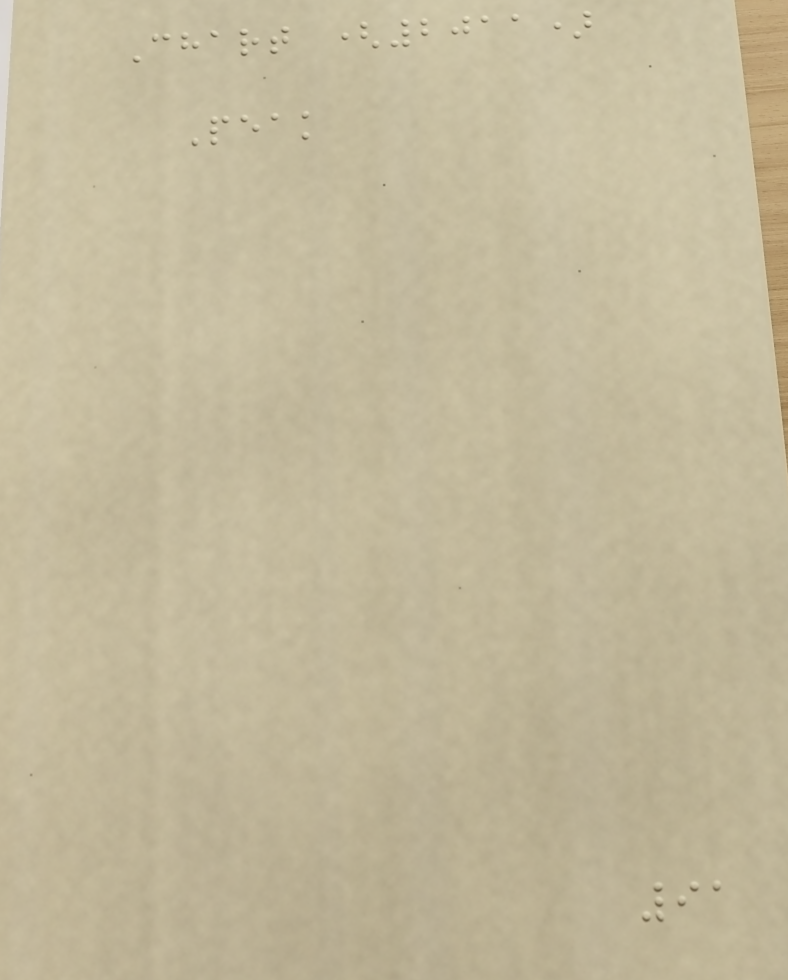Chart (2011)
Peak
91
